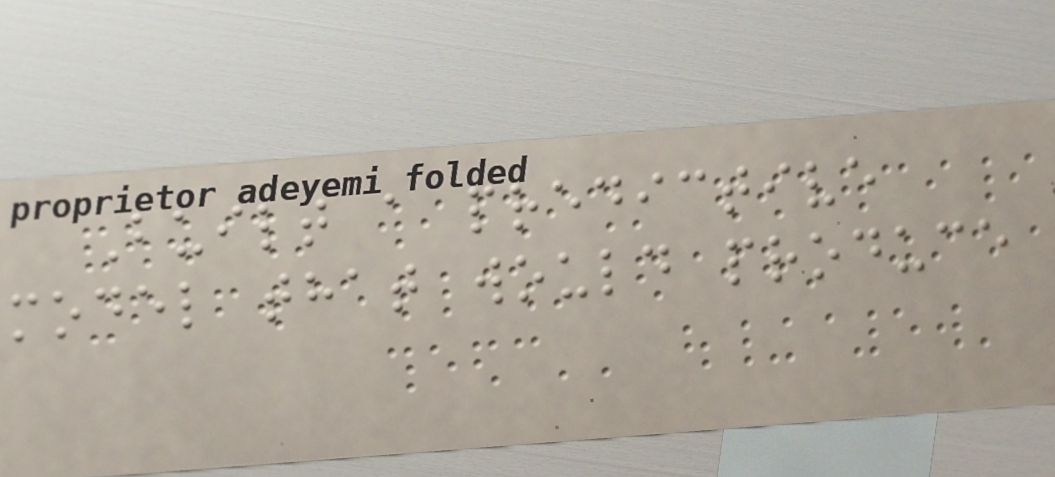Built a predictive
model that would produce
